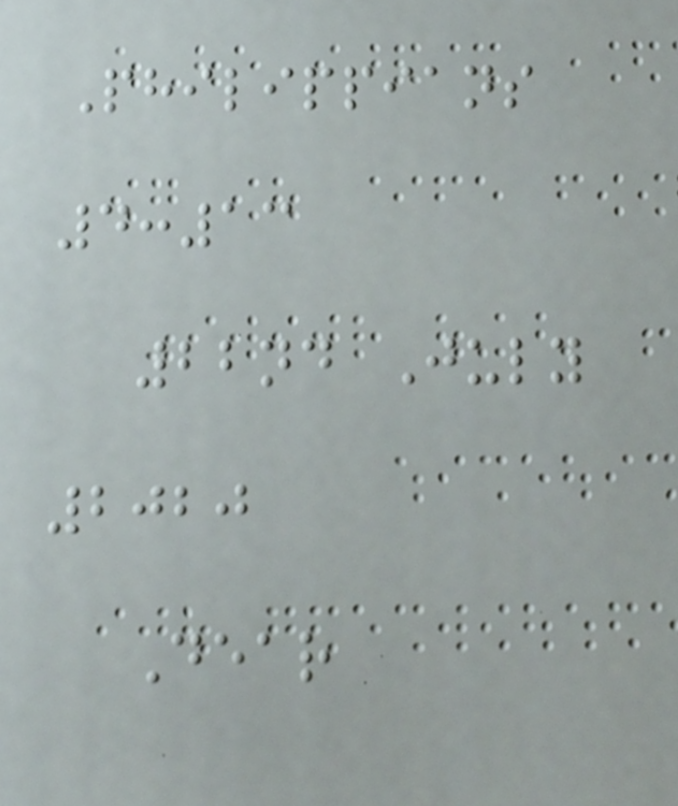Philippians
4:13
22nd July
2020
Dear
